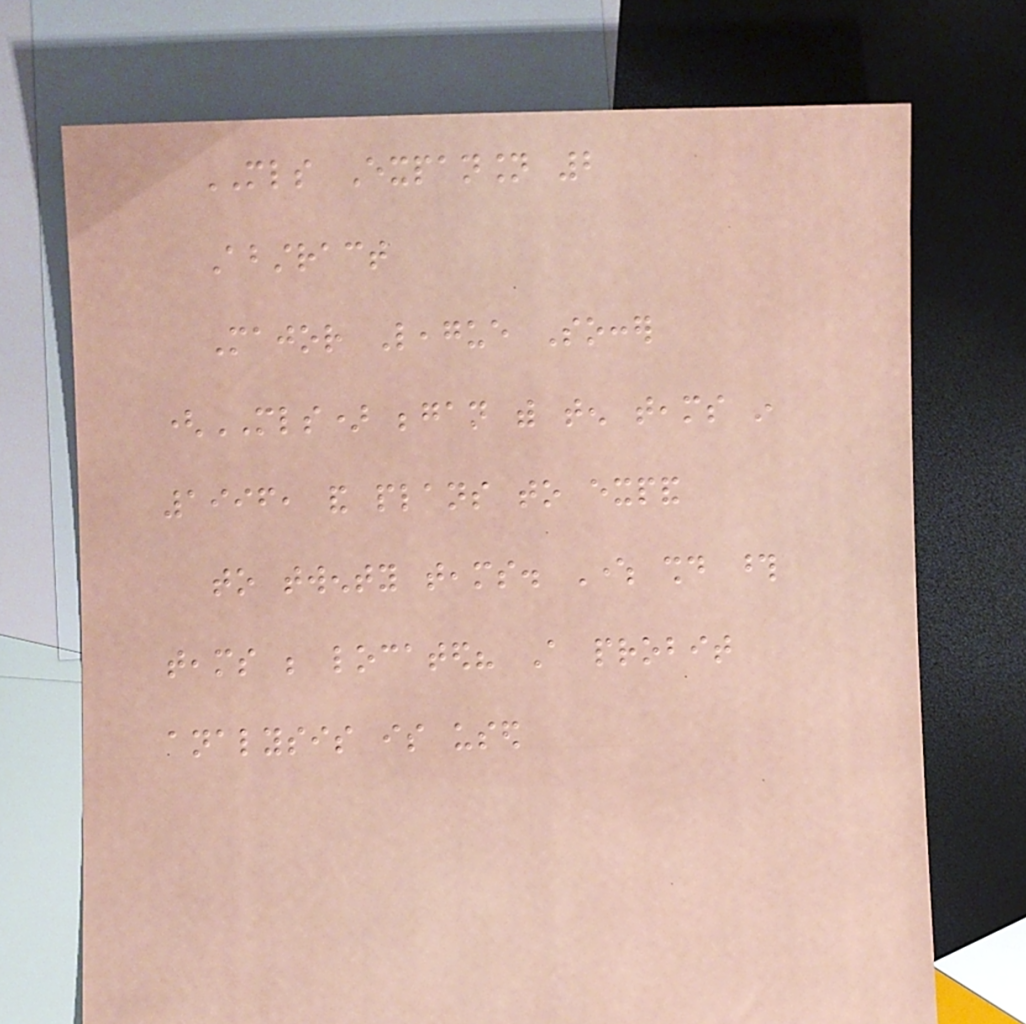MLS Expansion 2
Abstract
Major League Soccer
(MLS) began with ten teams in
1996, and plans to expand
to twenty teams. Where should those
teams be located? A probit
analysis is used
